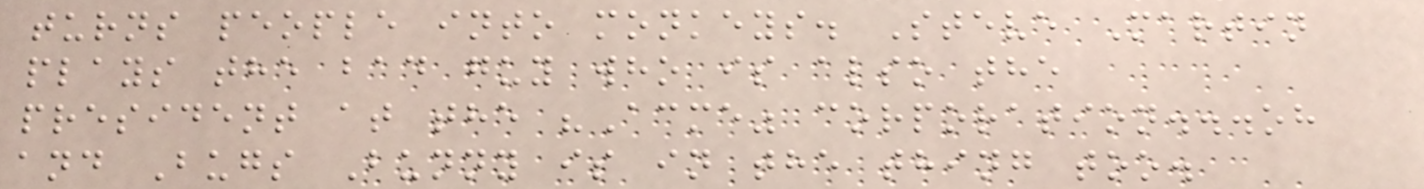turns people into monkeys. Steve Martin
plays the bad guy who is also the
president at the "Acme" corporation...oh
and Bugs Bunny is in the thing too.
